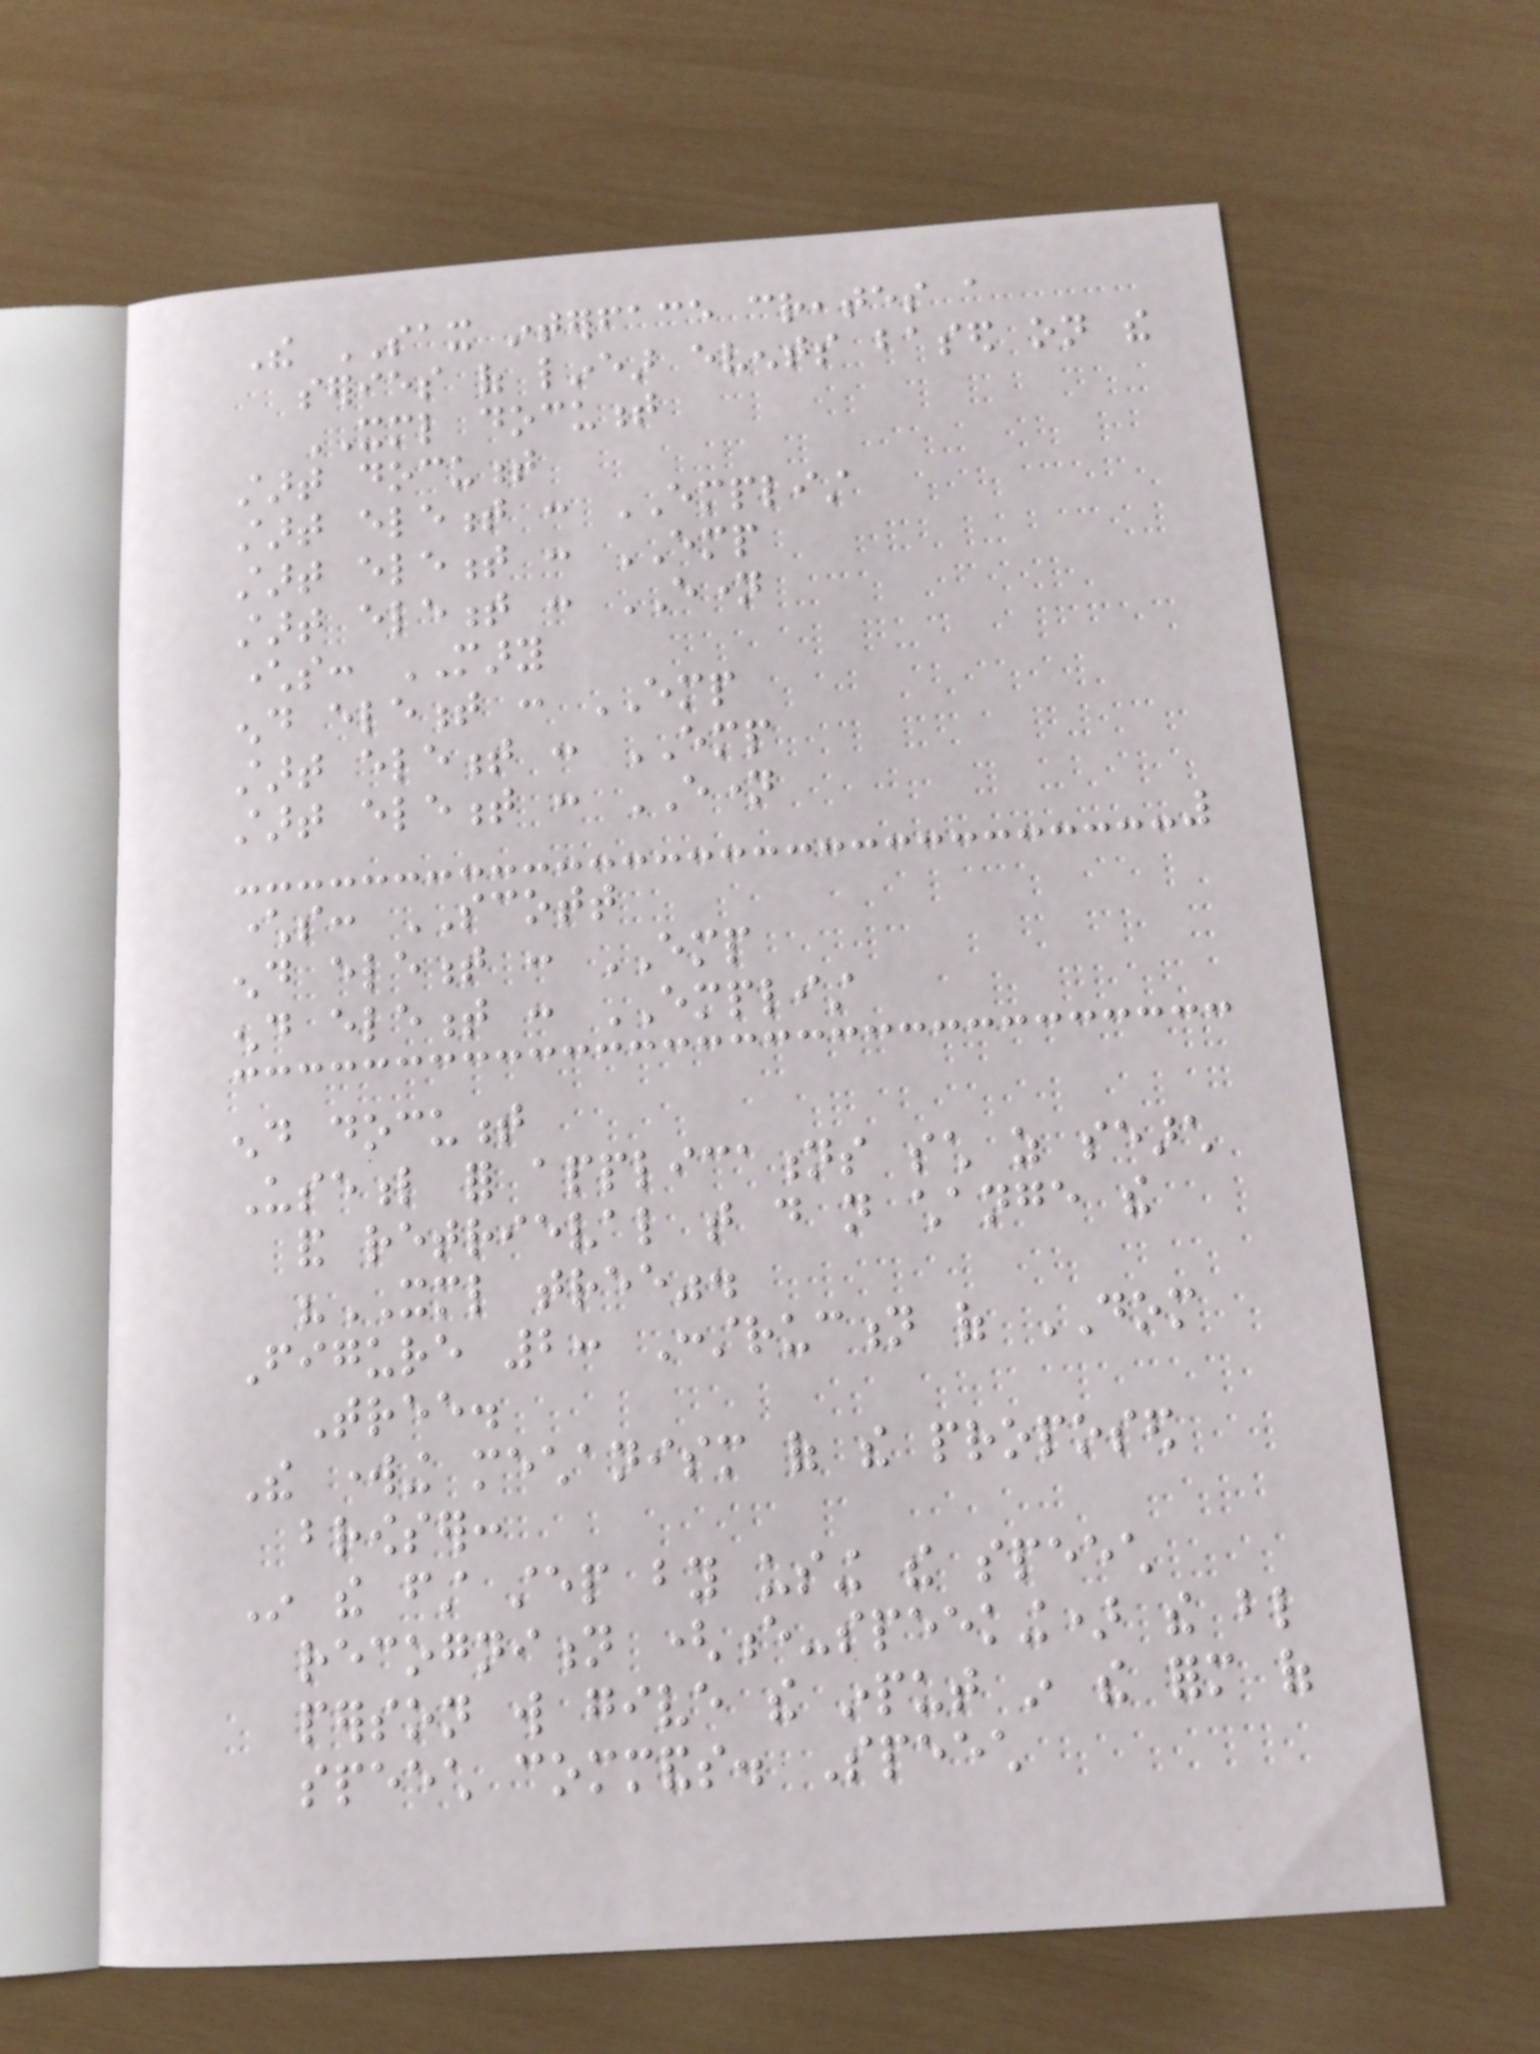The SAX interface creates a
series of linear events based on the
XML document
start document
start element : EMPLIST
start element : EMP
start element : ENAME
characters: MARY
end element : EMP
start element : EMP
start element : ENAME
characters: SCOTT
end element : EMP
end element : EMPLIST
end document
Useful for applications such as search
and retrieval that do not change the
"XML tree".
Figure 2: Construction of DOM
Tree.
The working mechanism of the proposed
browser:
In the first step by using the speech
recognition (e-speeking) the blind
person will give the input in the form of
speech commands. Speech
